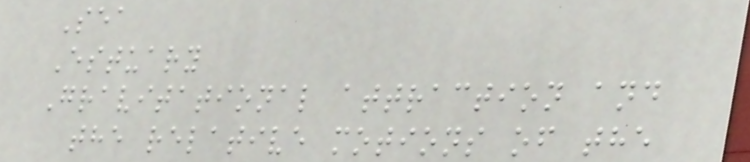Sea
Estuary
Gravitational attraction and
the relative motions of the
